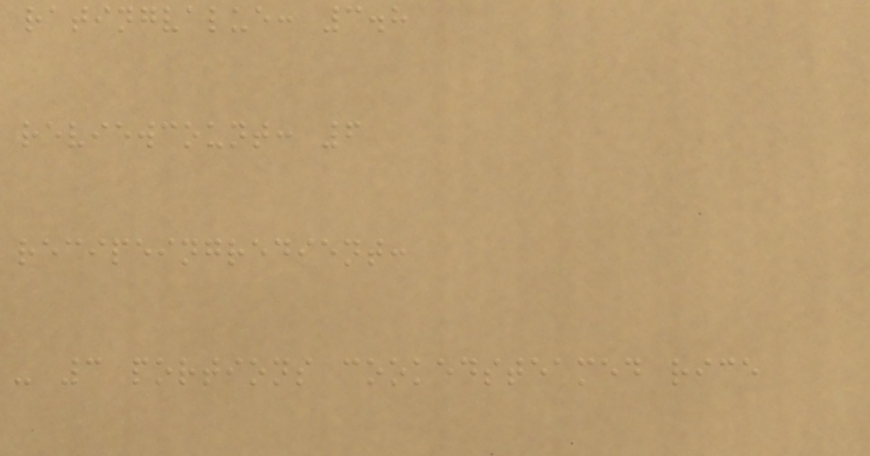ratingvalue: 3.8
reviewcount: 6
recipeingredient:
- 3 portions cookedsteamed rice
